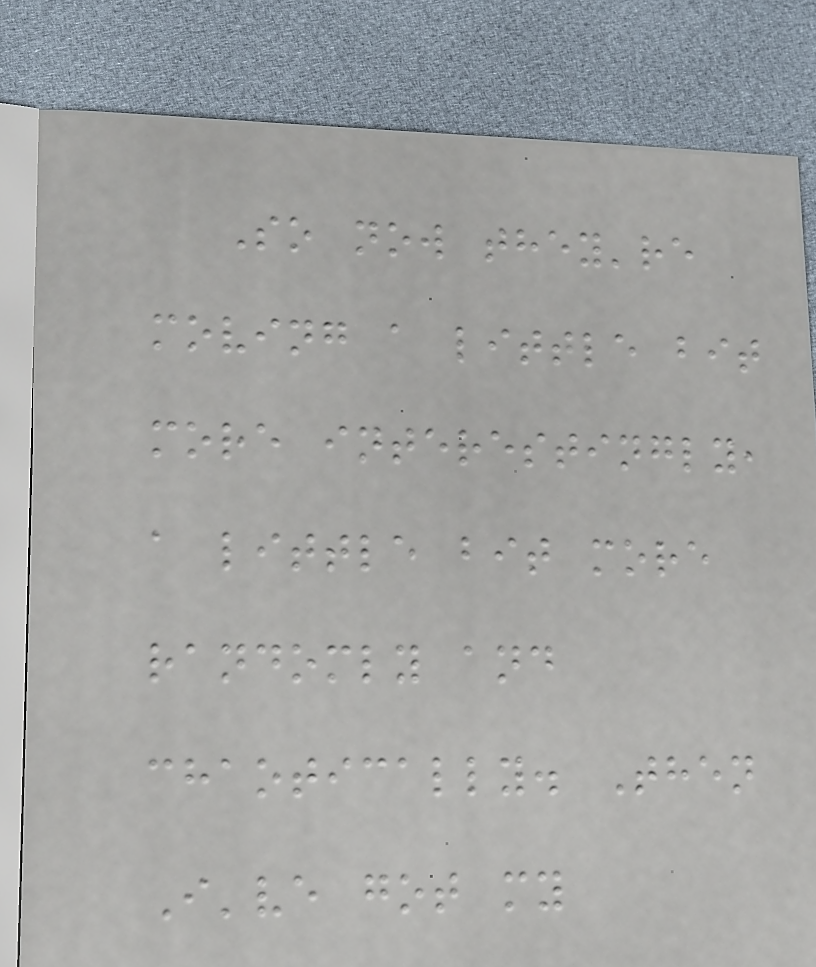So now they're
moving a little bit
more interestingly,
a little bit more
randomly and
chaotically. Then
I've got my
